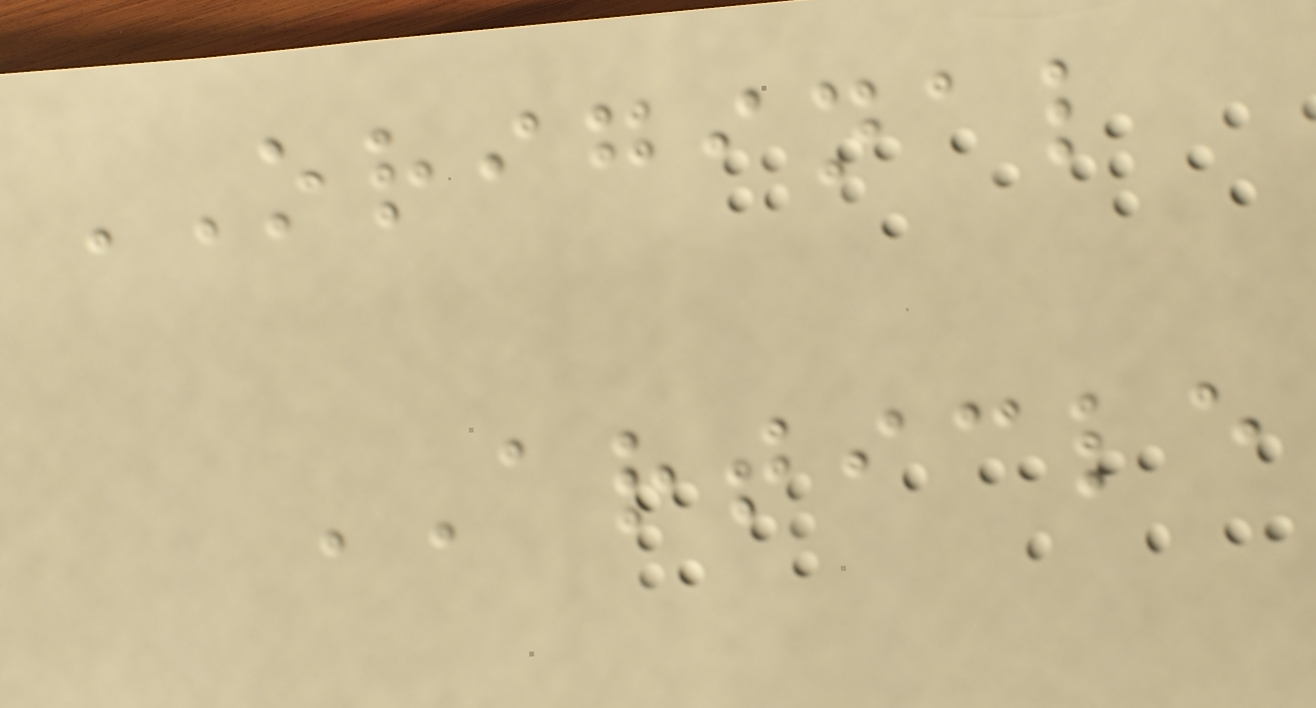ORIGINAL
ARTICLE
